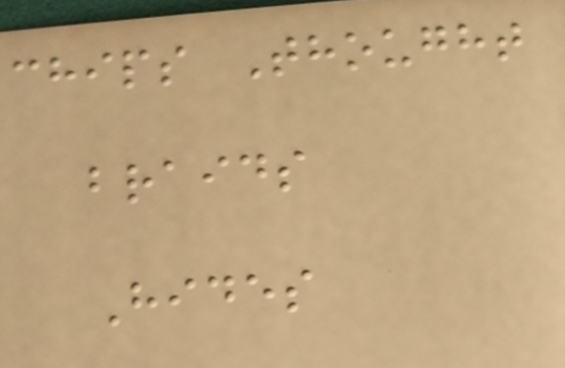chips Thought
braids
Hides
